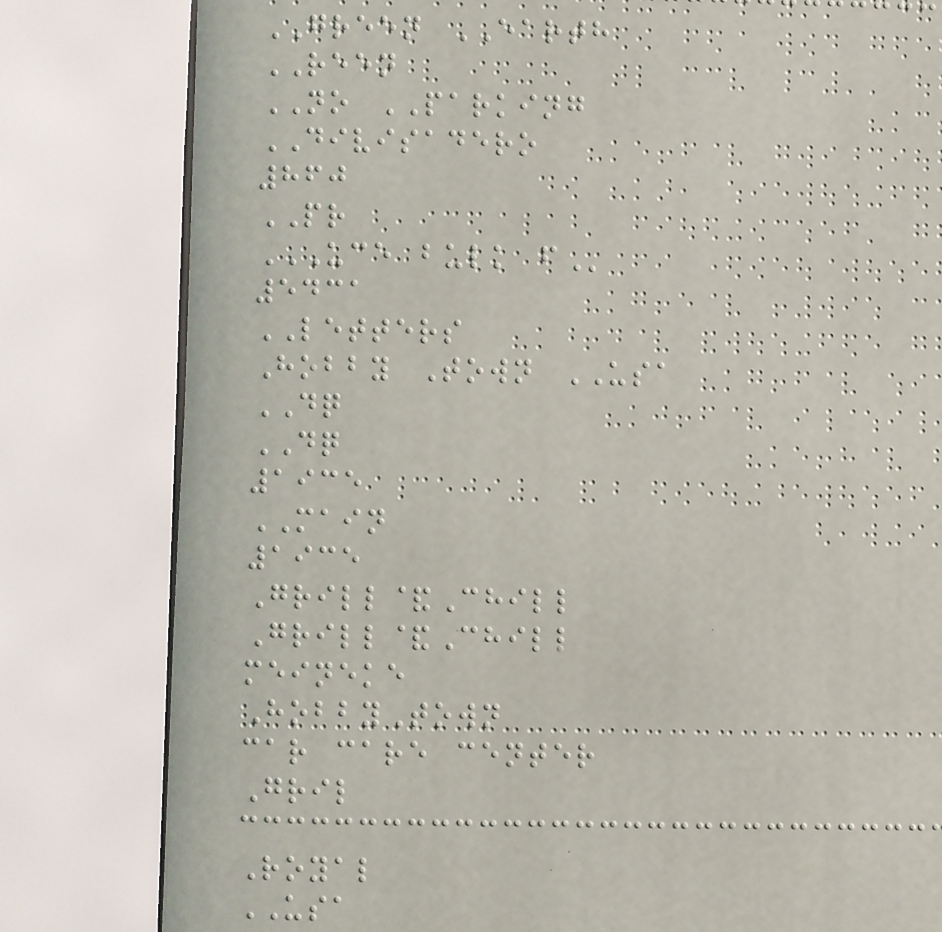GREEN EARTH
REEN
NO PARKING
DIVISADERO
860
PR
UCE BULK F
5431
LETTERS
Hobby Town USA
DQ
DQ
1935
MAIN
1935
Grill&Chill
Grill&Chill
meineke
HobbyTown
car care center
Gril
Royal
USA
